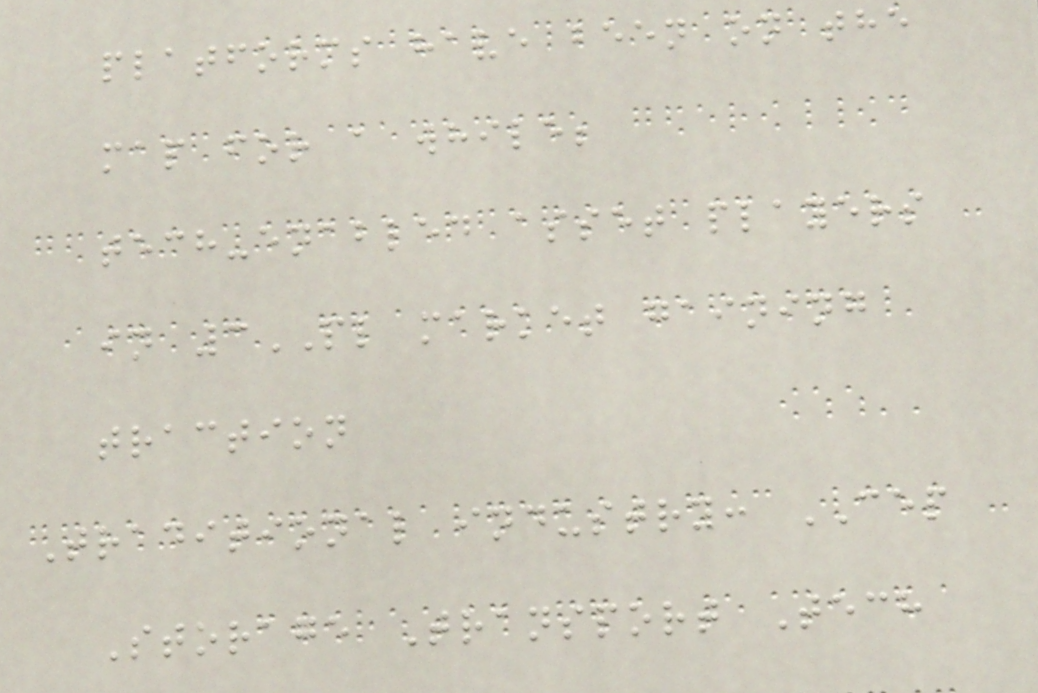platforms have been on the
map for a while;
tech-enabled asset players
in 3PL market gaining
traction
Traditional industry: CEP
Storage Transport Tech
